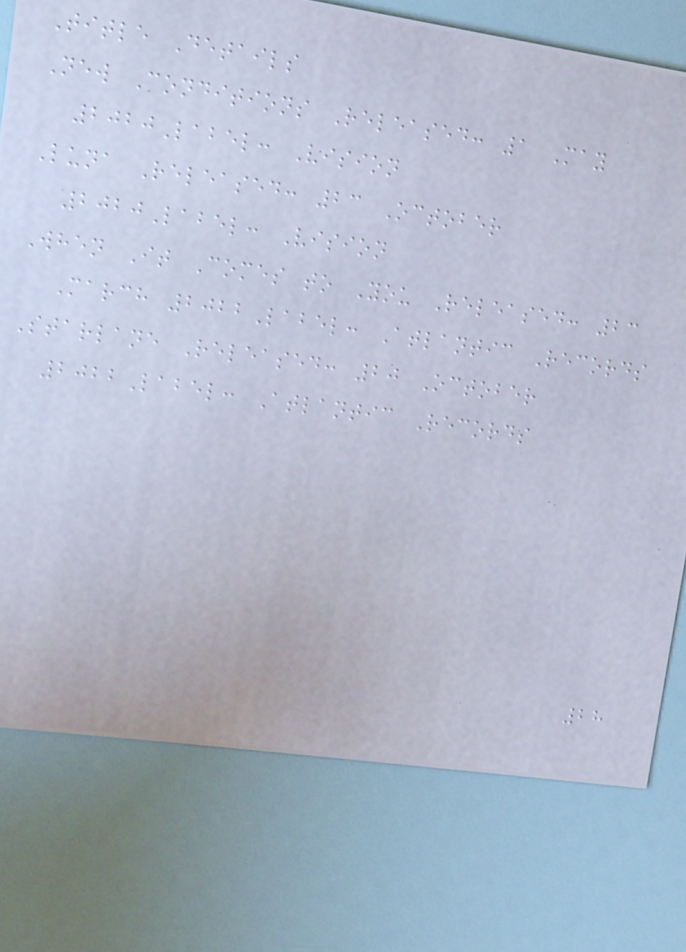Title Details
New Conditions Released: 1 May
2020Label: Vision
Luna Released: 23 October
2020Label: Vision
When It Comes to You Released: 23
March 2022Label: Atlantic Records
Starlane Released: 20 October
2022Label: Atlantic Records
28
